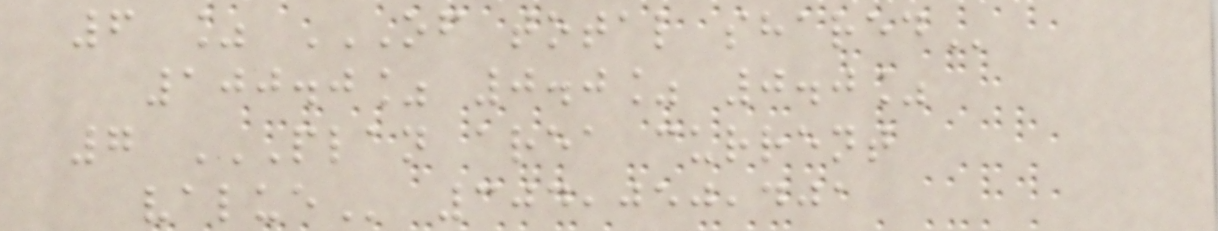6 % OF TOTAL SHARED
100.0% 0.0% 0.0%
7 PLAN AREA CURRENT
VALUE 304,050,401
